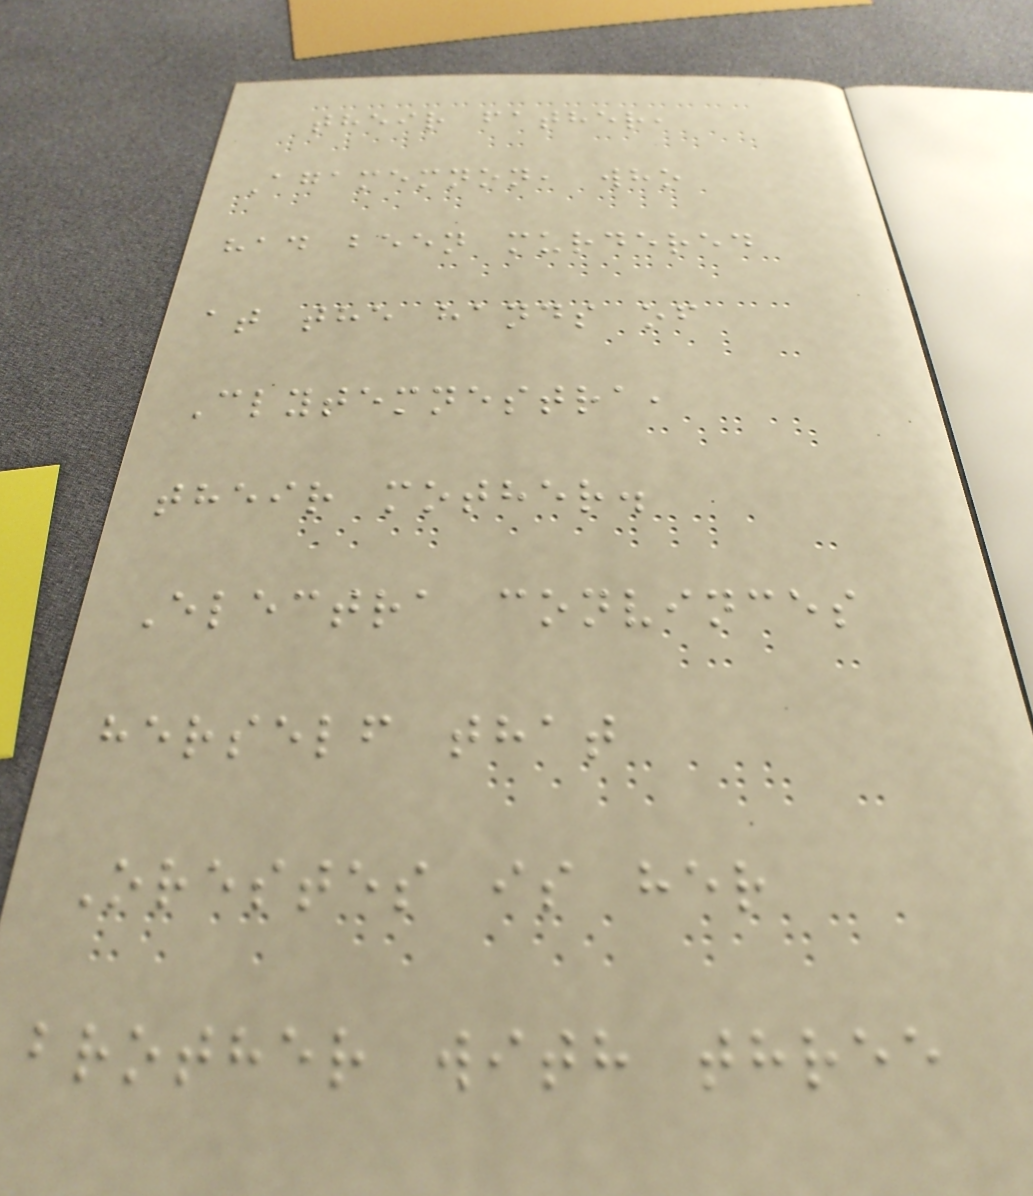their father,
Agamemnon, who
had been murdered
at the hands of
Clytemnestra,
their mother.
Electra convinces
herself that
Orestes is her
brother with three
